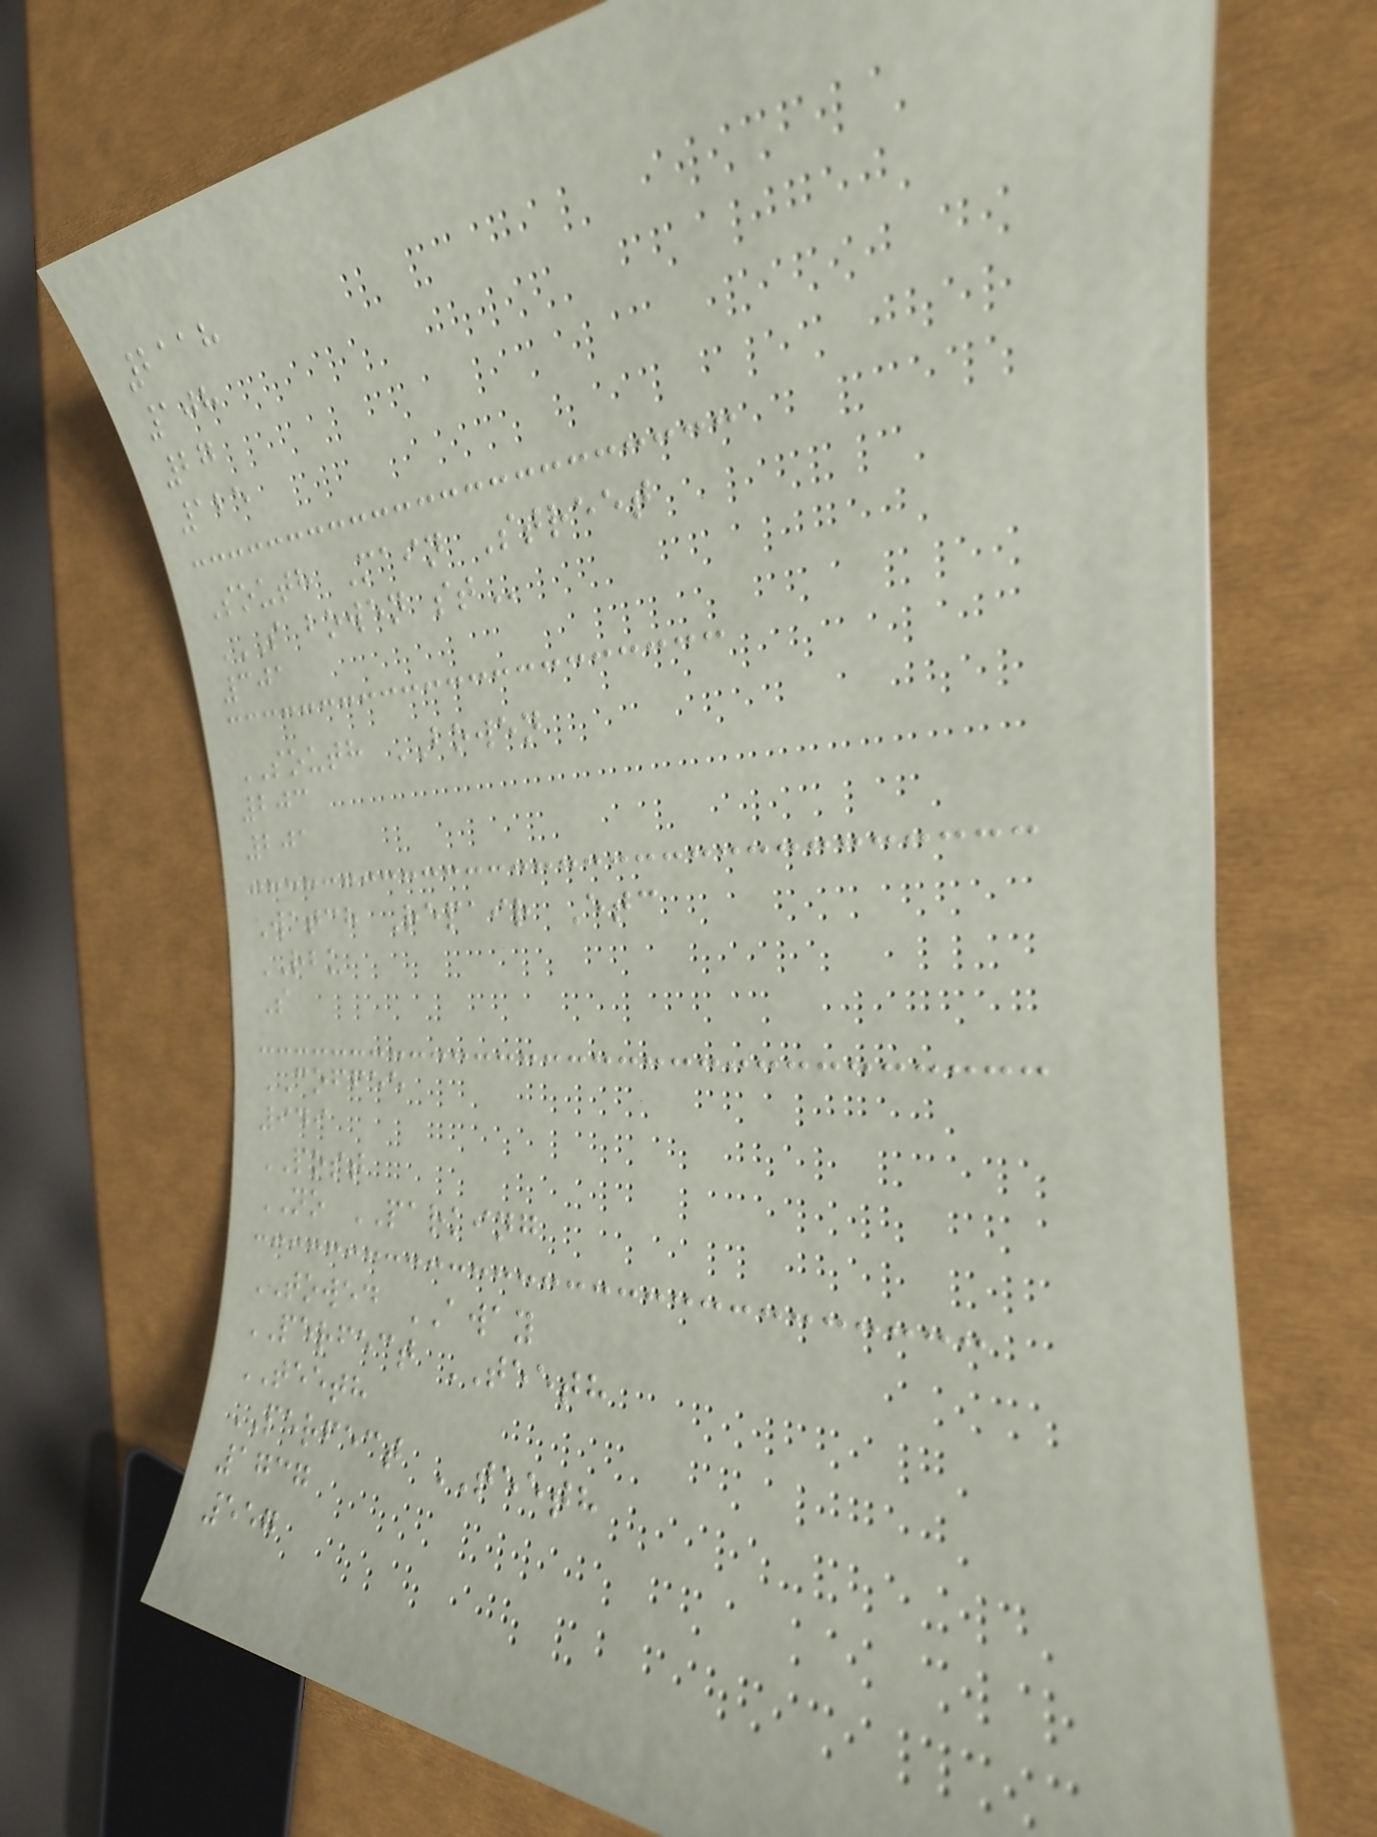2118
108
27
125
South Main Street
S BOWEN ST
301
SOUTH BOWEN
203
201
Watch Repair Etc
RBU
S
COFFEE
949
POST
NO PARKING
TOWED AWAY
PERFECT TEETH
TEETH
PERFECT TEETH
1737
557
